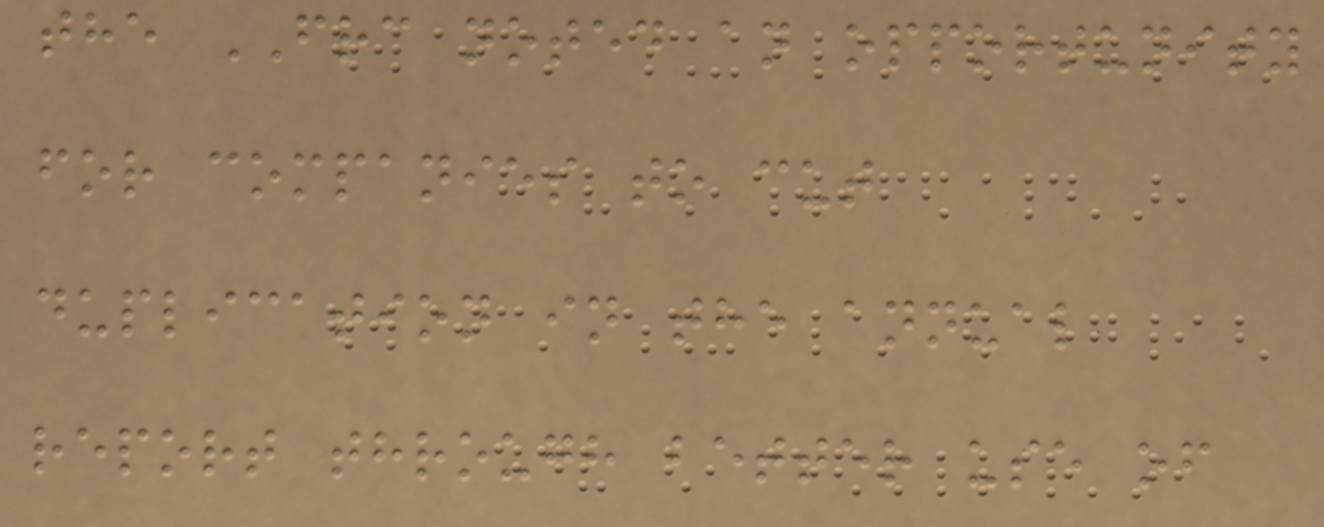the FRC noted an opportunity
for companies to cut
duplication in the annual
report through better use of
